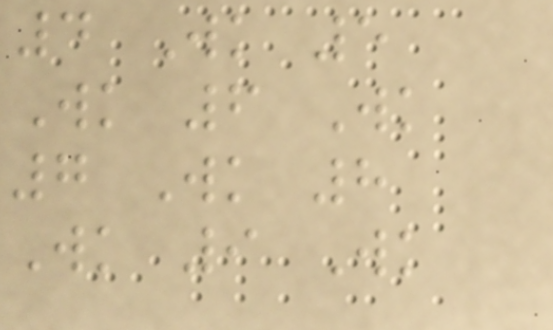4 Wk 5
Wk 6 Wk
7 Wk 8
Wk 9 Wk
